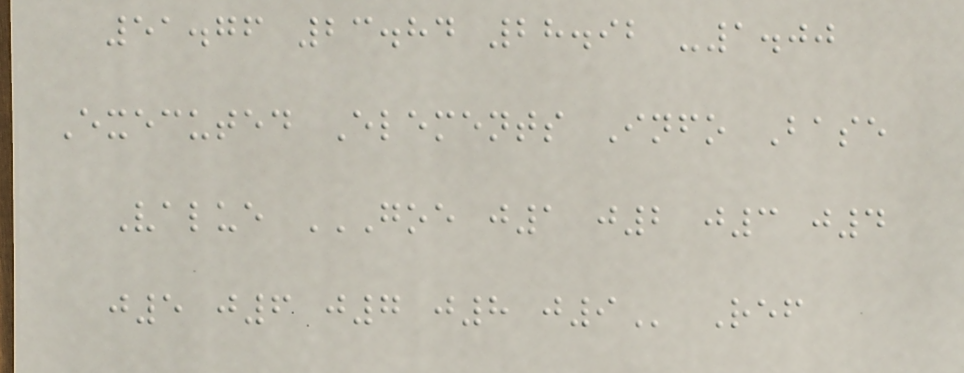51.76 23.84 28.92 -1.00
Executed Elements Info Base
Value GOE J1 J2 J3 J4
J5 J6 J7 J8 J9 Ref
